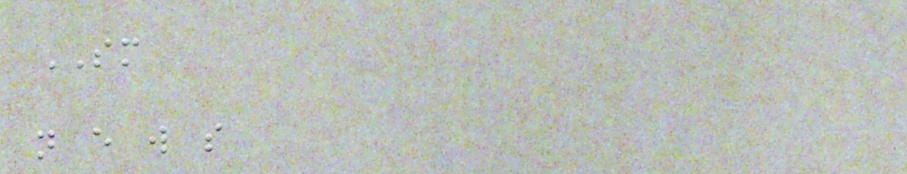SM
n e w s
